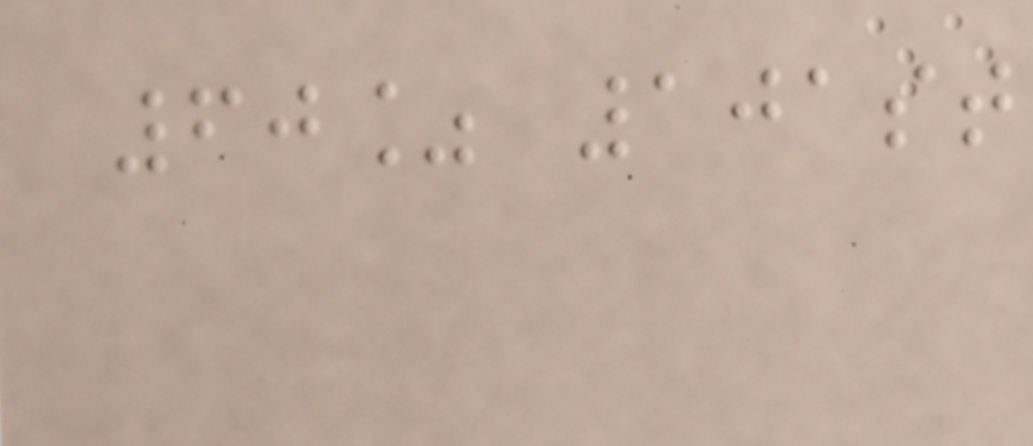60% 101st
